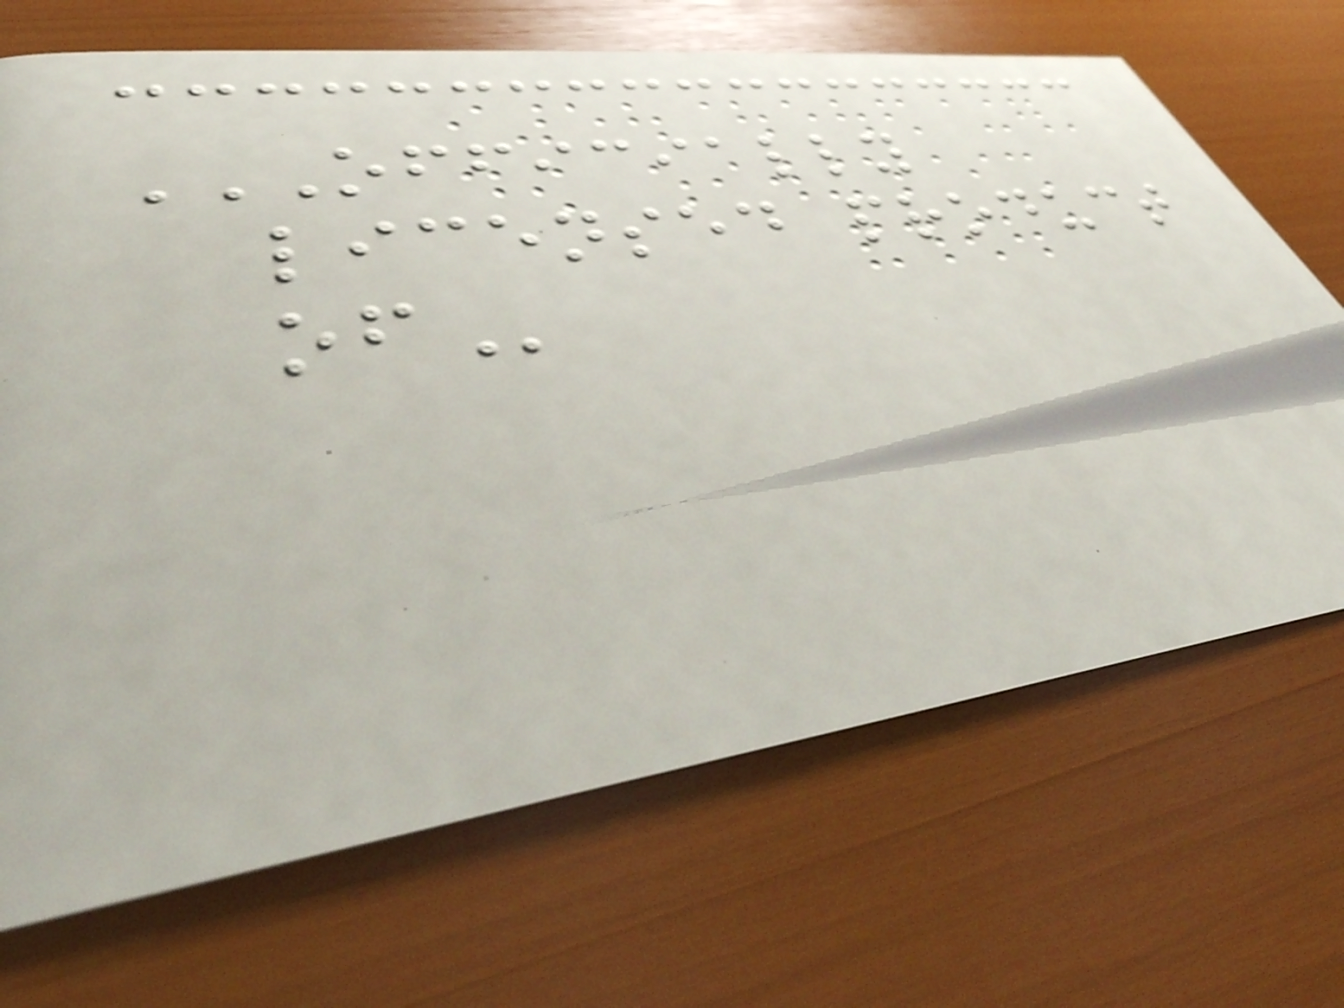OFFICIALLY
LICENSED PRODUCT
OF
